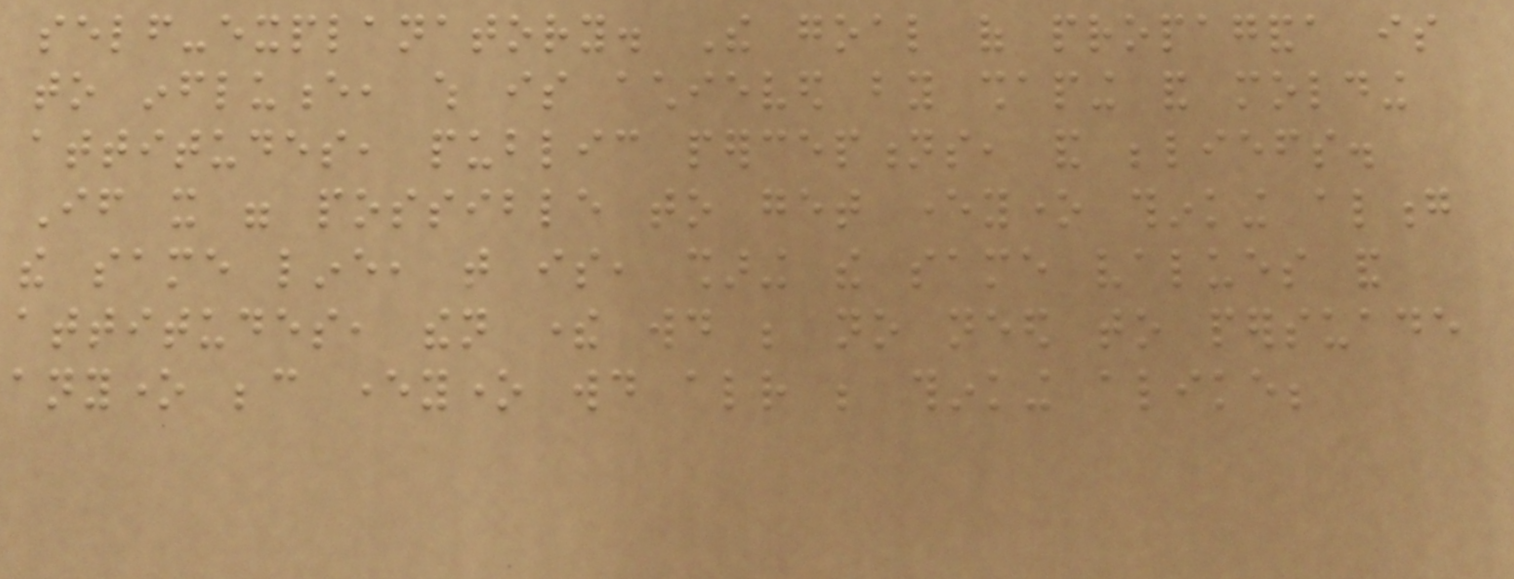self-explanatory. The goal of propaganda is
to influence, which is achieved by shaping and molding
attitudes, public perceptions, and beliefs.
If it were possible to get everyone thinking along
the same line, that is, sharing the same values and
attitudes, then there would be no need to persuade
anyone because everyone would already be thinking alike;
